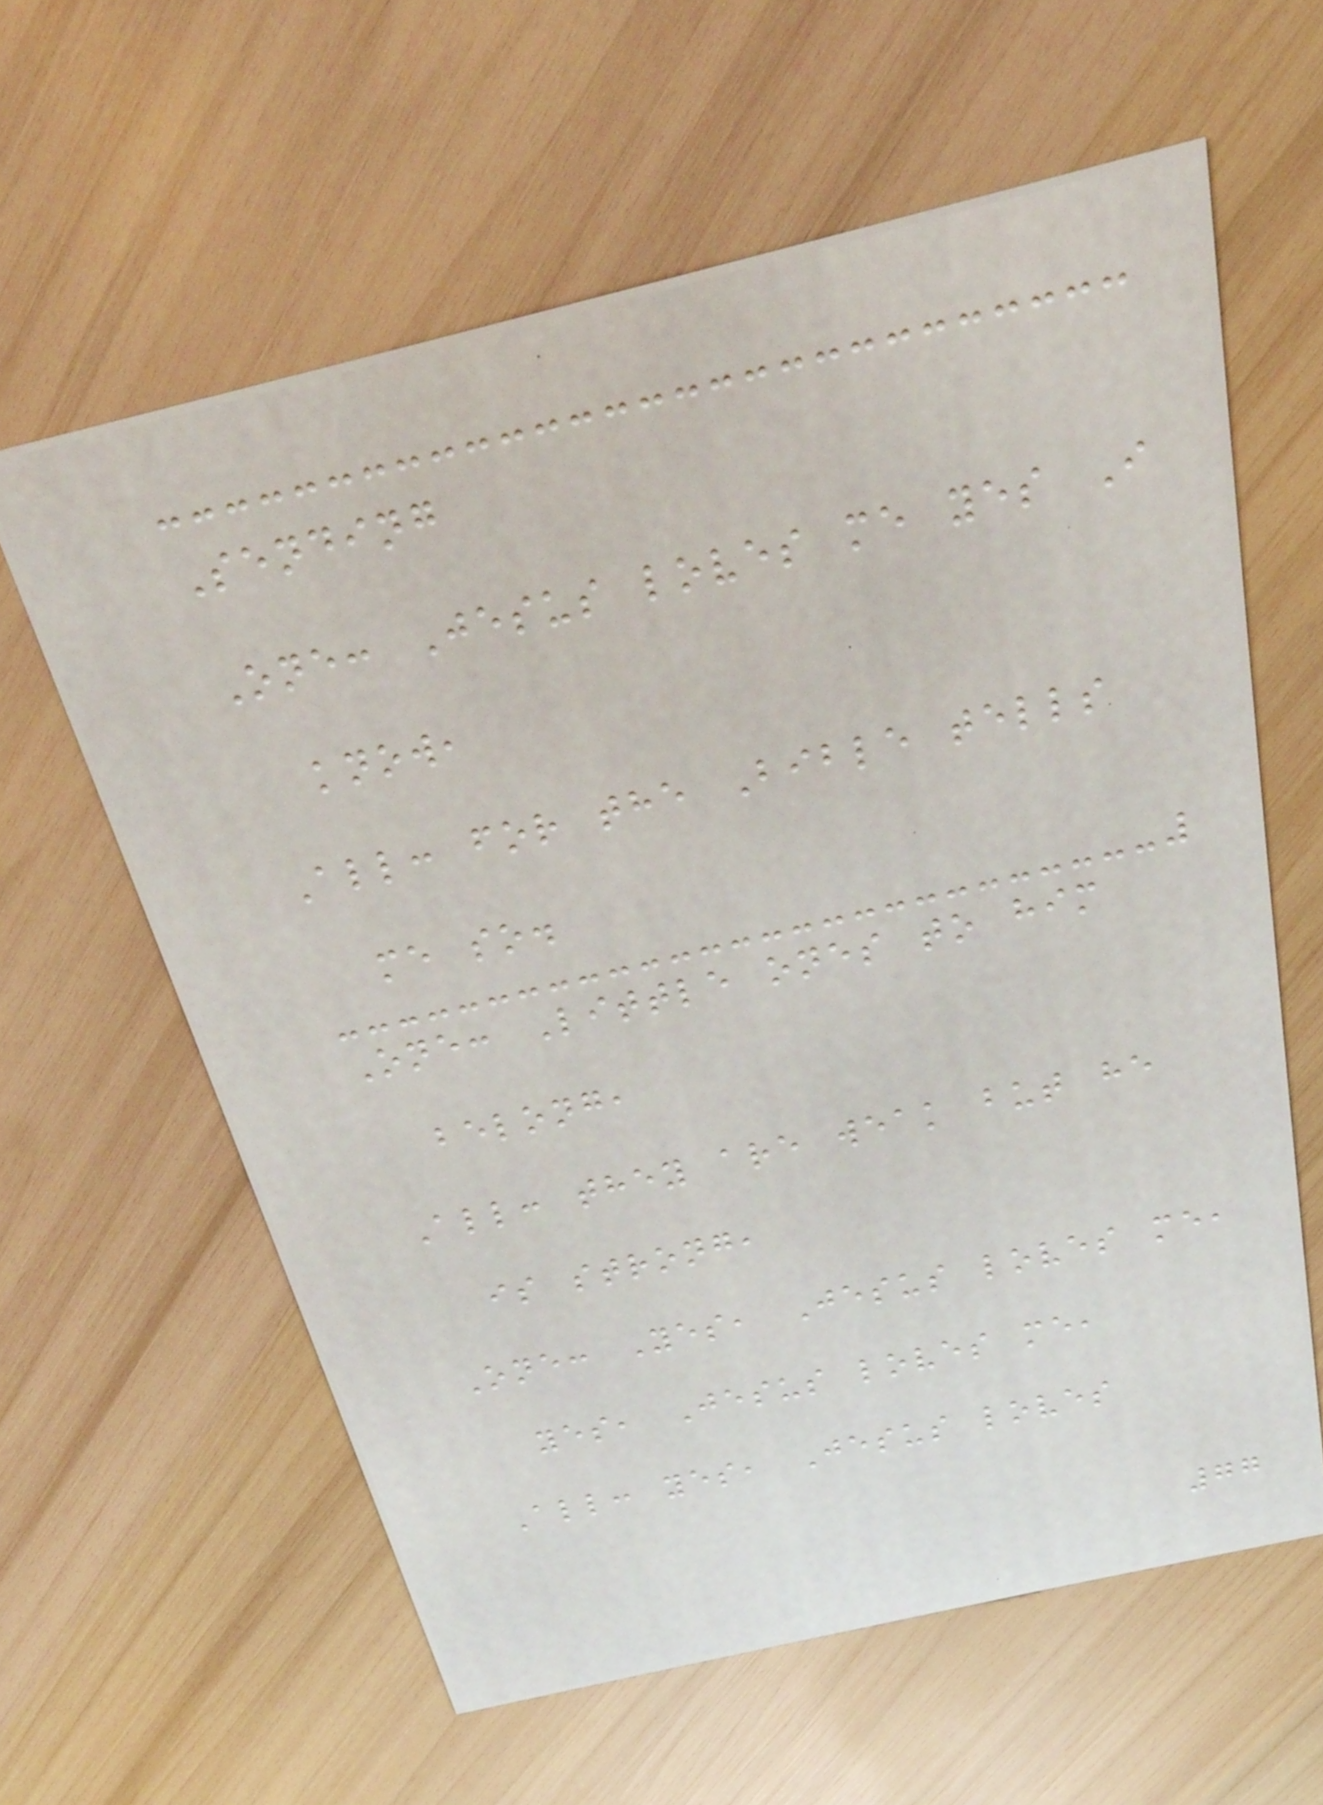Sending
One: Jesus loves me yes I
know,
All: for the Bible tells
me so.
One: Little ones to him
belong,
All: they are weak but he
is strong,
One: Yes, Jesus loves me,
yes, Jesus loves me,
All: yes, Jesus loves
77
